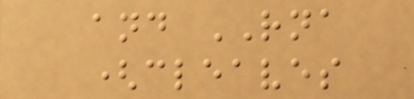and RNA
(cleaves
